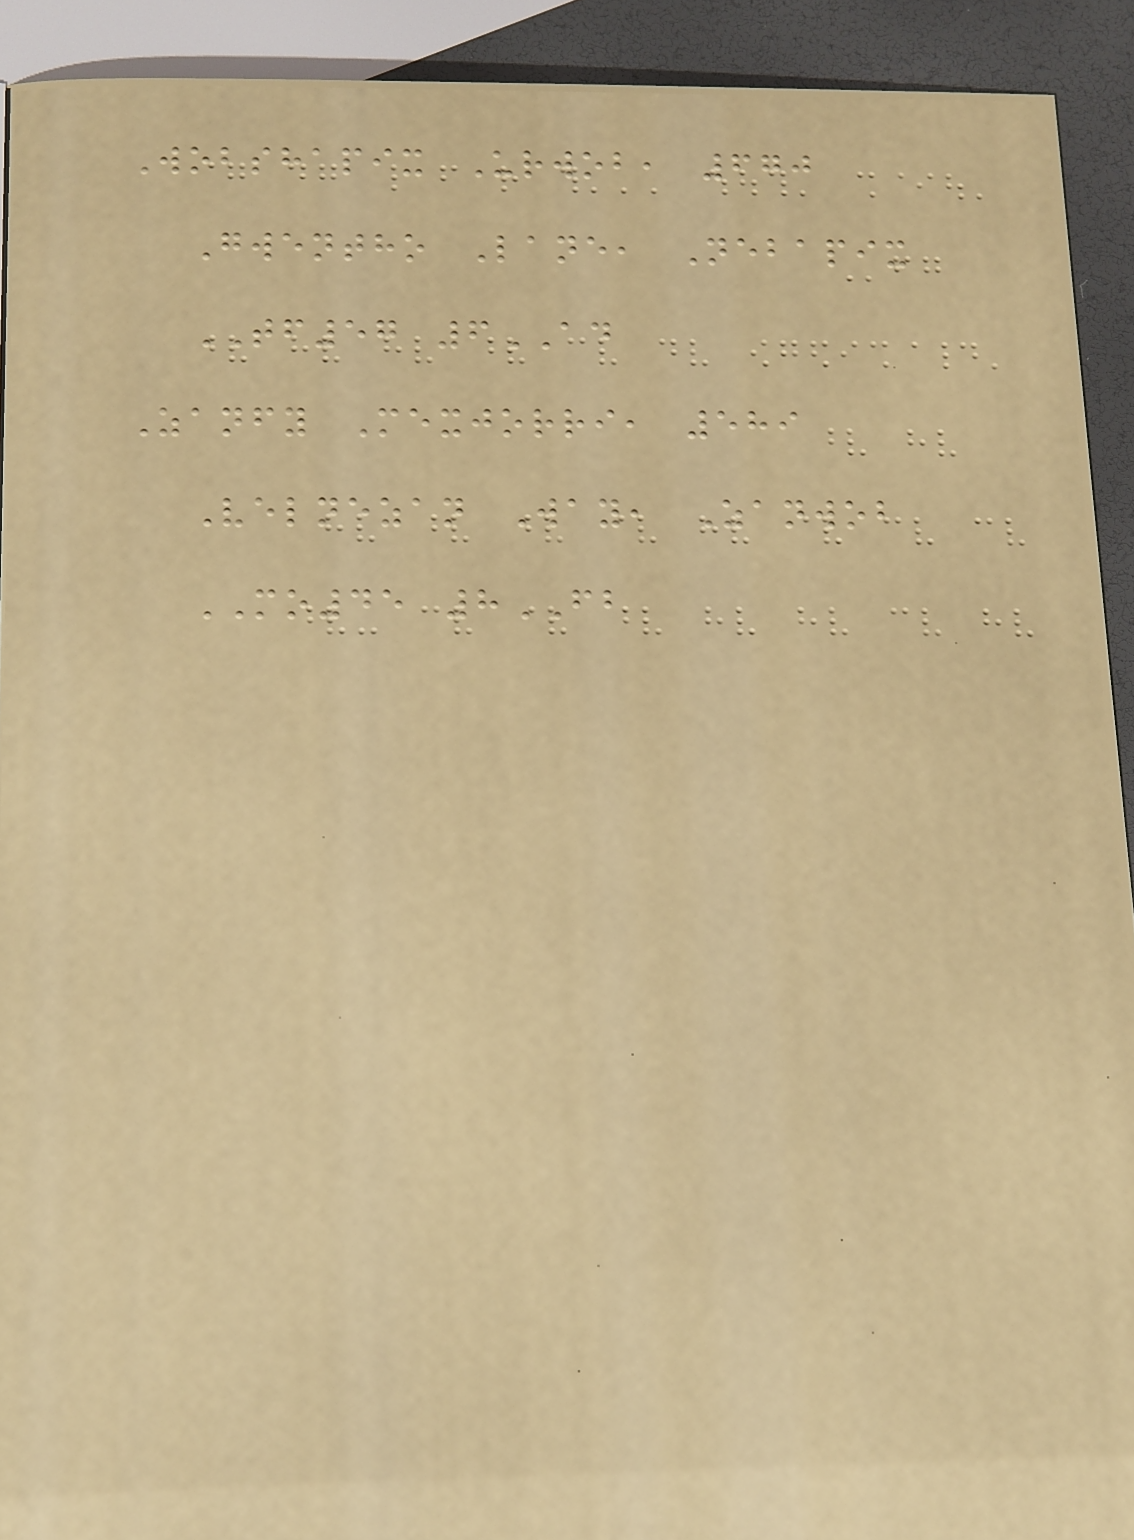Wobshapix Urwob, 670
Gwentho Lane, Nebapix
TF57 6AD
Zanfy Mexjorri, 589
Velnezan Way, Zanwob
MO45 8FB
